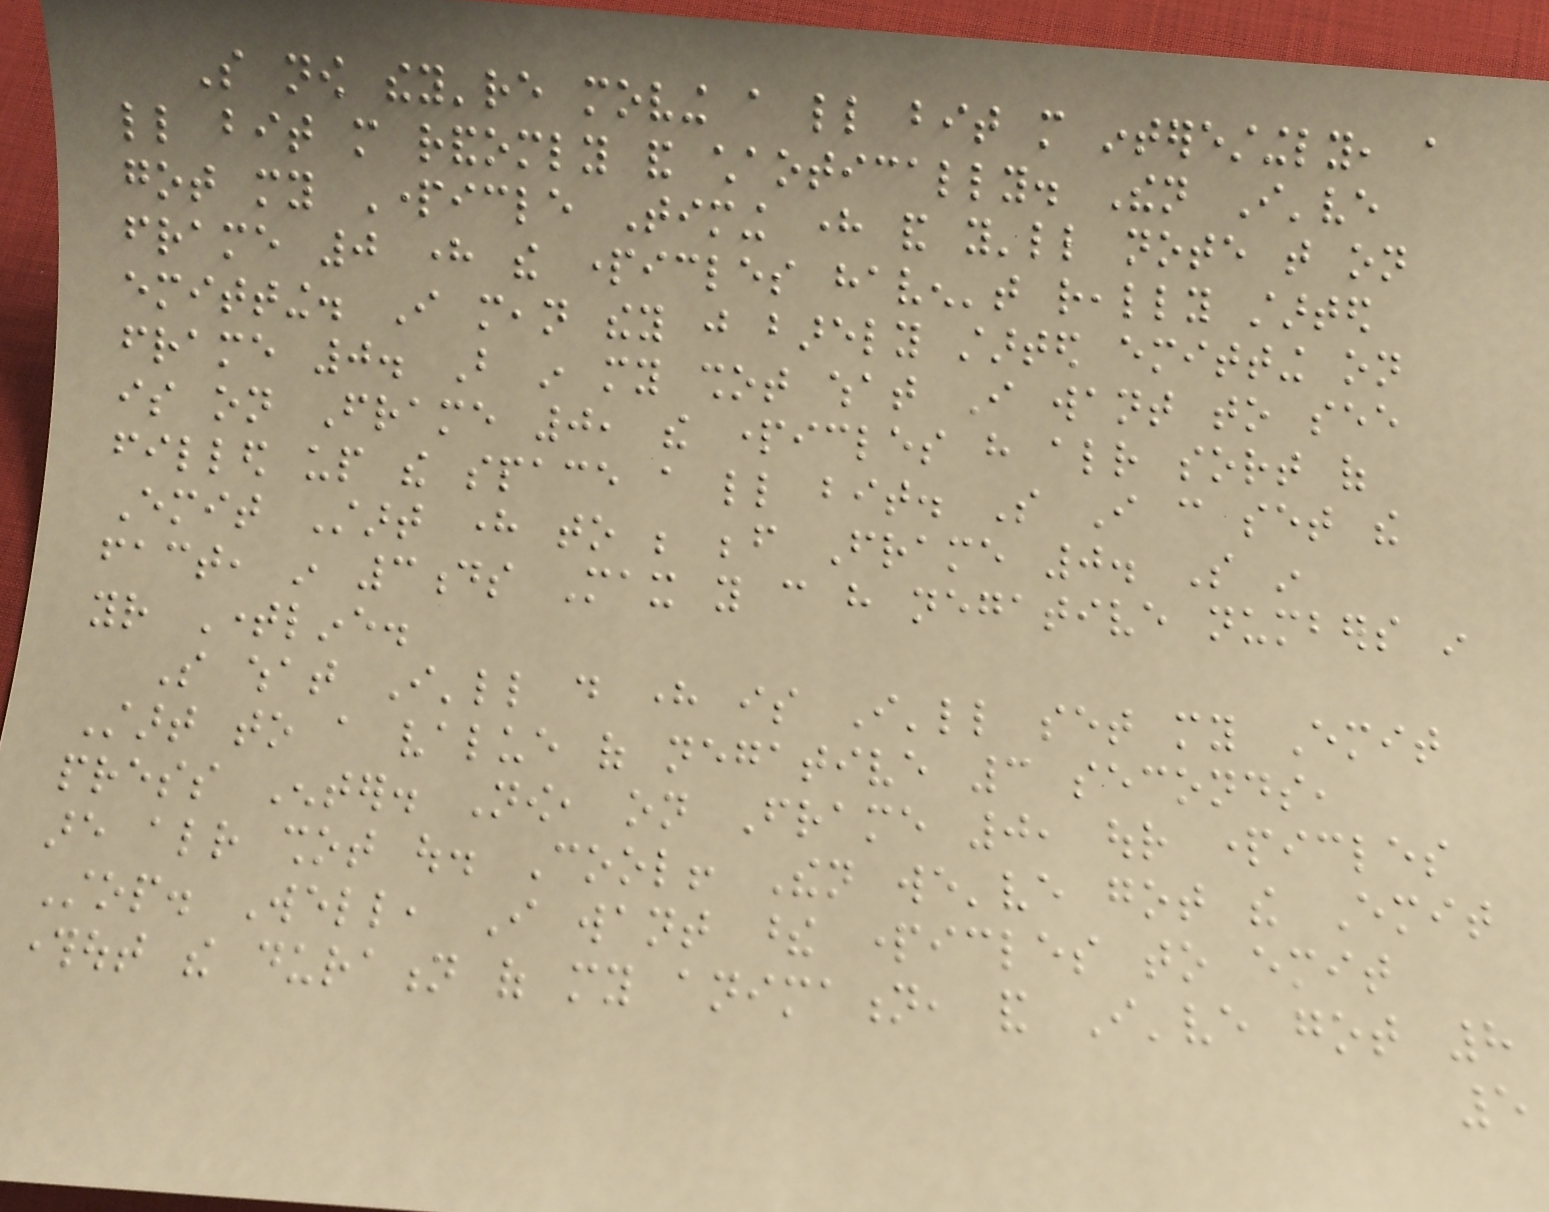So now they're moving a little bit more interestingly, a
little bit more randomly and chaotically. Then I've
got my Particle Timing here and you'll note that on
frame 0 here the particles haven't really started
emitting. I mean they just barely started emitting on
frame 0. But in my shot what I want to see
is on Frame 0, the particles have already sort of
filled up the space a little bit. So I can set the
Emit Start here to be before Frame 0. So in
fact, in 3ds Max you can have negative numbers in
your Timeline.
So what I'll do here is I'll set my Emit
Start to a value of negative 3 seconds,
press Enter. Now, on Frame 0, our particles
are already shot out. Cool! Then we've got the Emit
Stop. Well, I want these particles to emit
throughout the duration of my animation, and I've got 8
5
